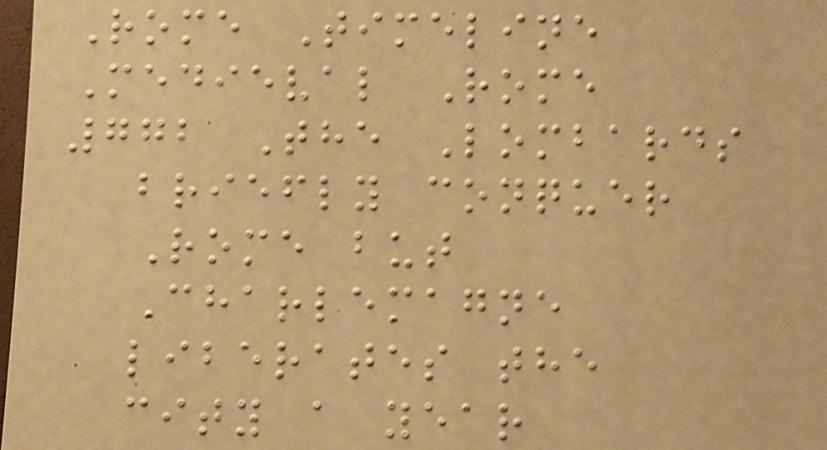Rome Timeline
Medieval Rome
772 The Lombards
briefly conquer
Rome but
Charlemagne
liberates the
city a year
